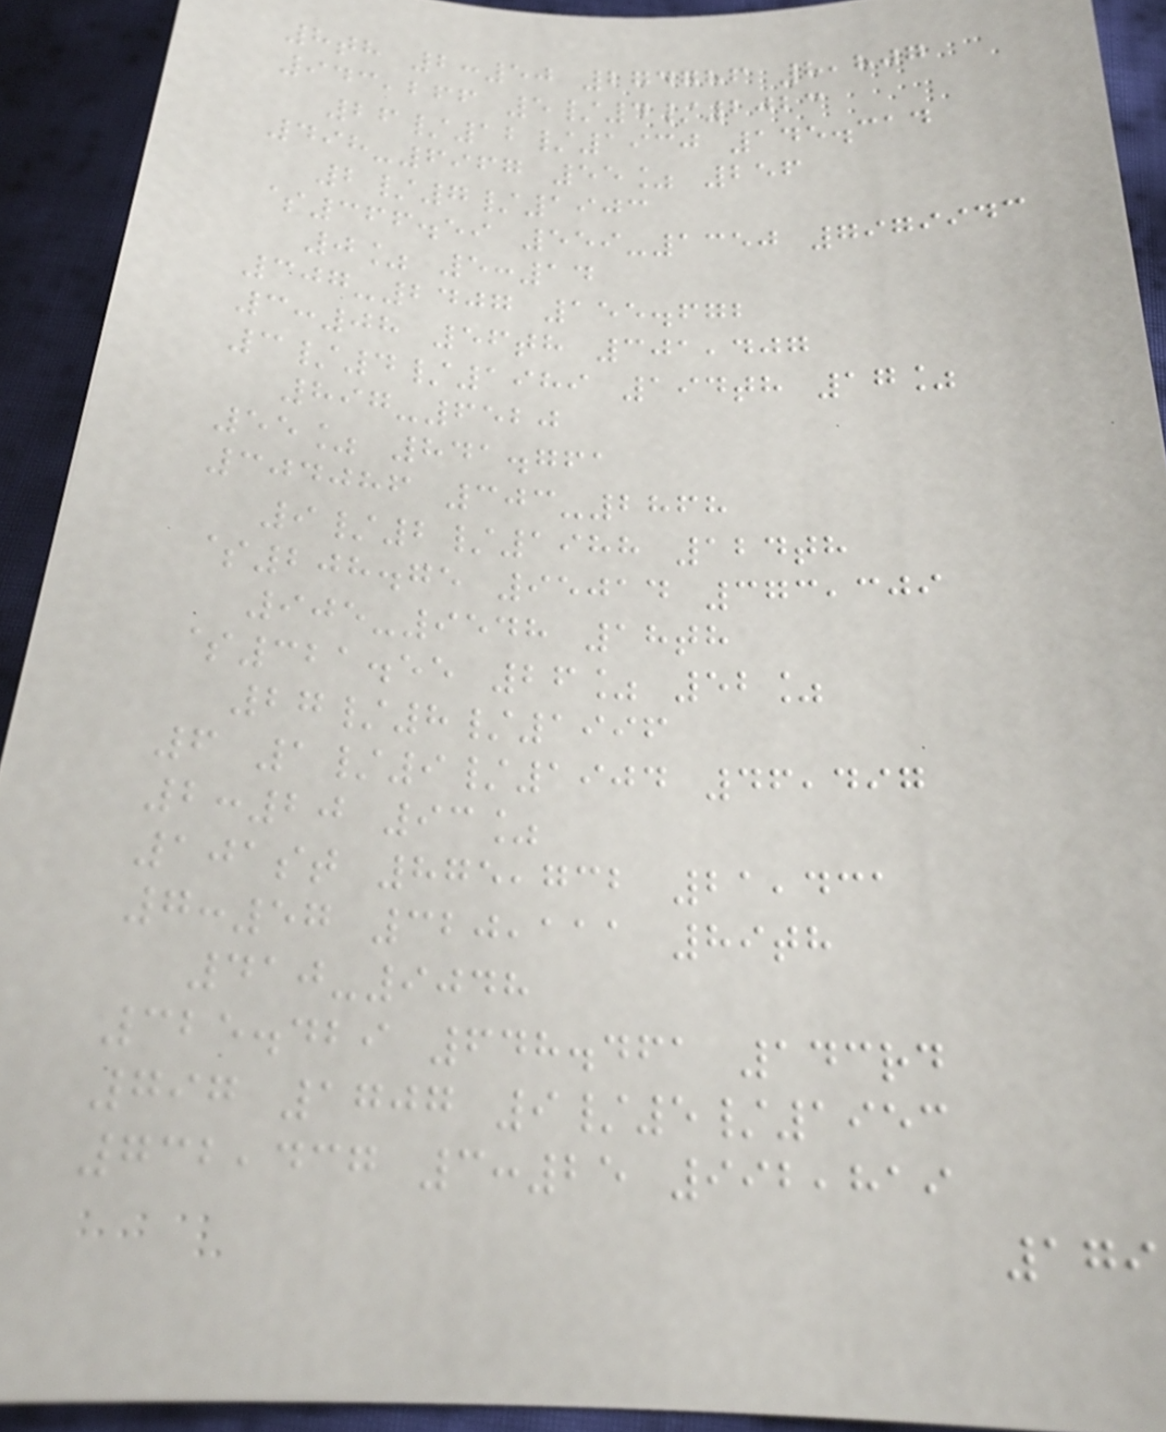8th 2:50 274786 8,807
943,266 5/4/2023
26/12/1930 145.314
498-6967 55% 256
2/7/1903
$366.59 559-1350 7979943
0% 5:14
307-2407 155.672
3:08 56th 301,407
3/4/1989 194th 17%
897-6520
55% 841.761
304086 303-2868
9/2/1988 124th
$208.75 95014 373,309
905-9548 18th
$321.55 26% 52%
27/8/1996
6 1/9/1904 46,497
2:20 93%
101st 875,732 21,431
7:57 320,111 89th
410-9048
325.429 648.461 143rd
797 1707 9/5/1953
732,437 3:25 992,819
179
